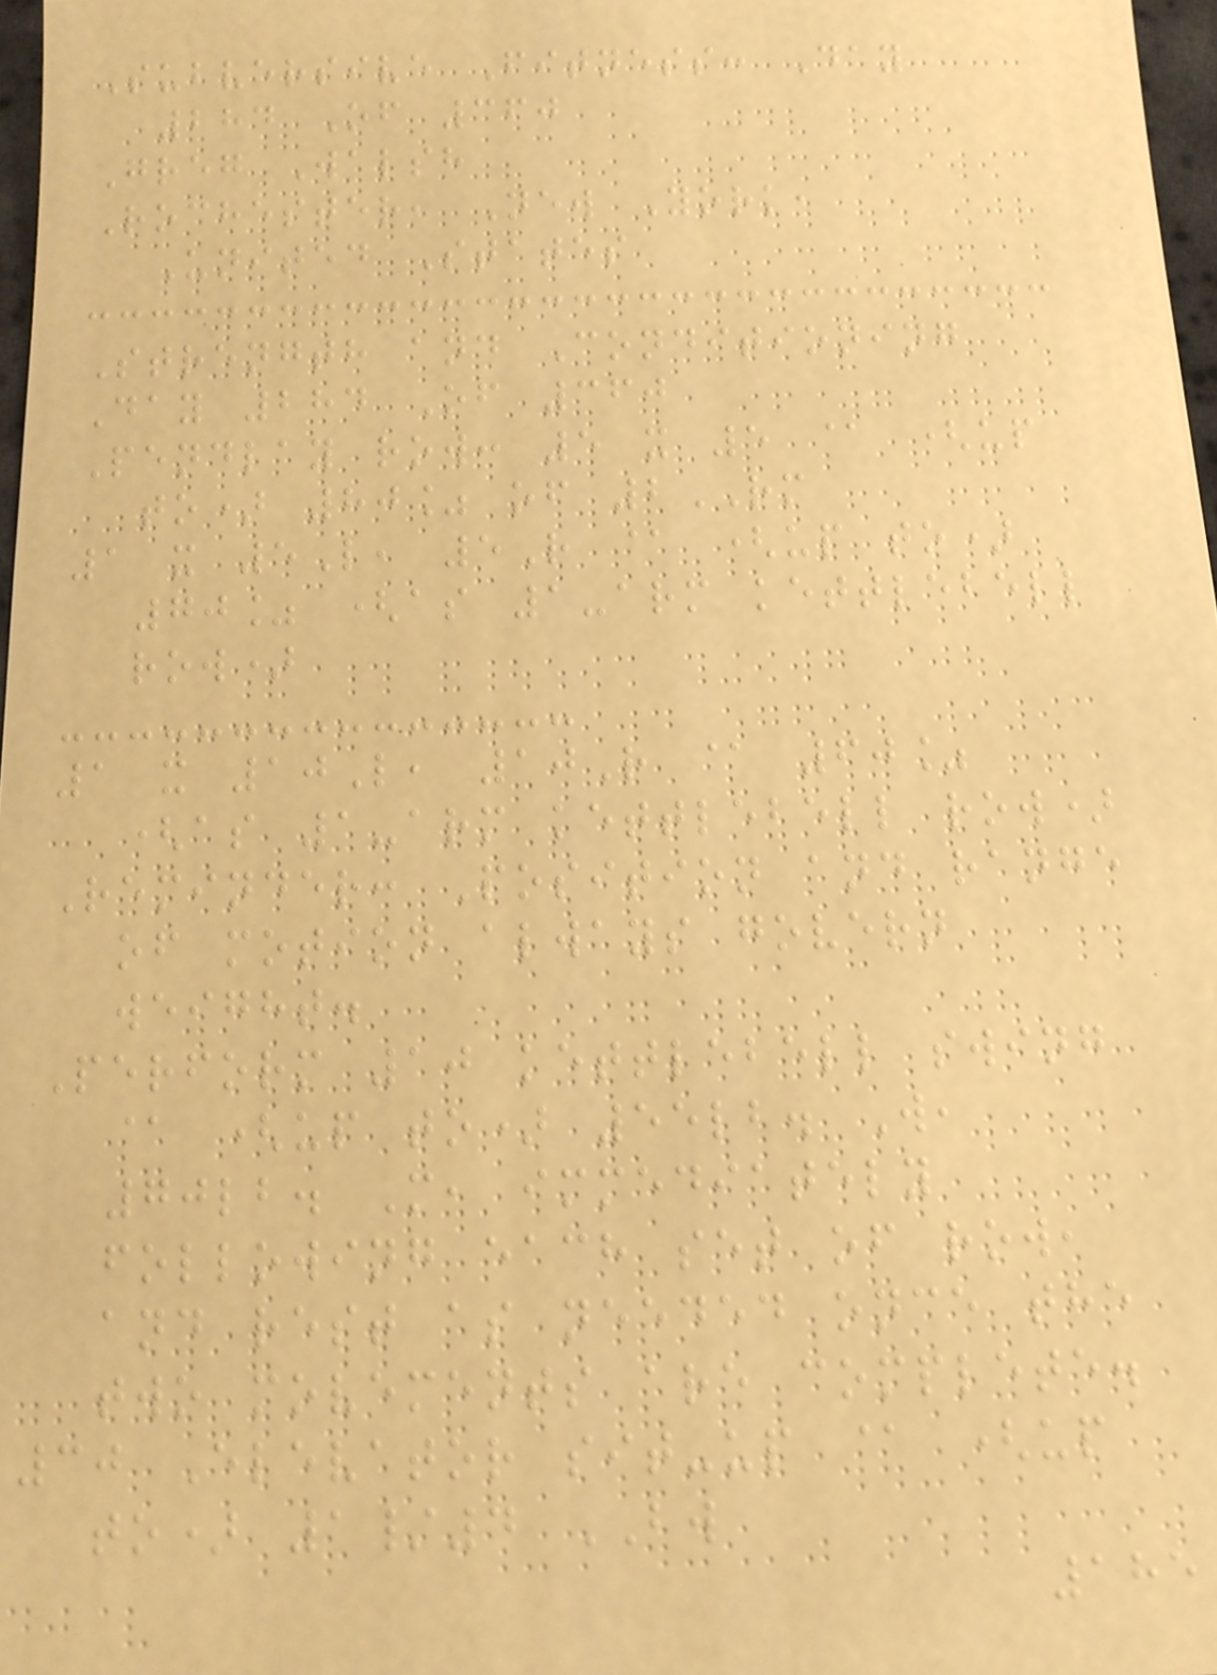Subversive Fitness: Day
284 Of 360
Greg Walsh
Rochester, New York,
United States
Strength and Conditioning
Day 284 Of 360
Pendlay row: 5 x 5 @ (up
to) 80% of 2RM
1 x 5L, 5R @ (up to)
70% (as 1-arm kettlebell
row)
1 x 10L, 10R @ 60%
(as 1-arm kettlebell row)
Reminder: Position and range
of motion always govern
weight.
Perform 10 kettlebell swing
@ (up to) 55lb. W,
70lb. M, immediately
following each set of row,
and rest as needed once the
two movements are complete.
30 Elevator sit-up @ (up
to) 1/4 BW
185
